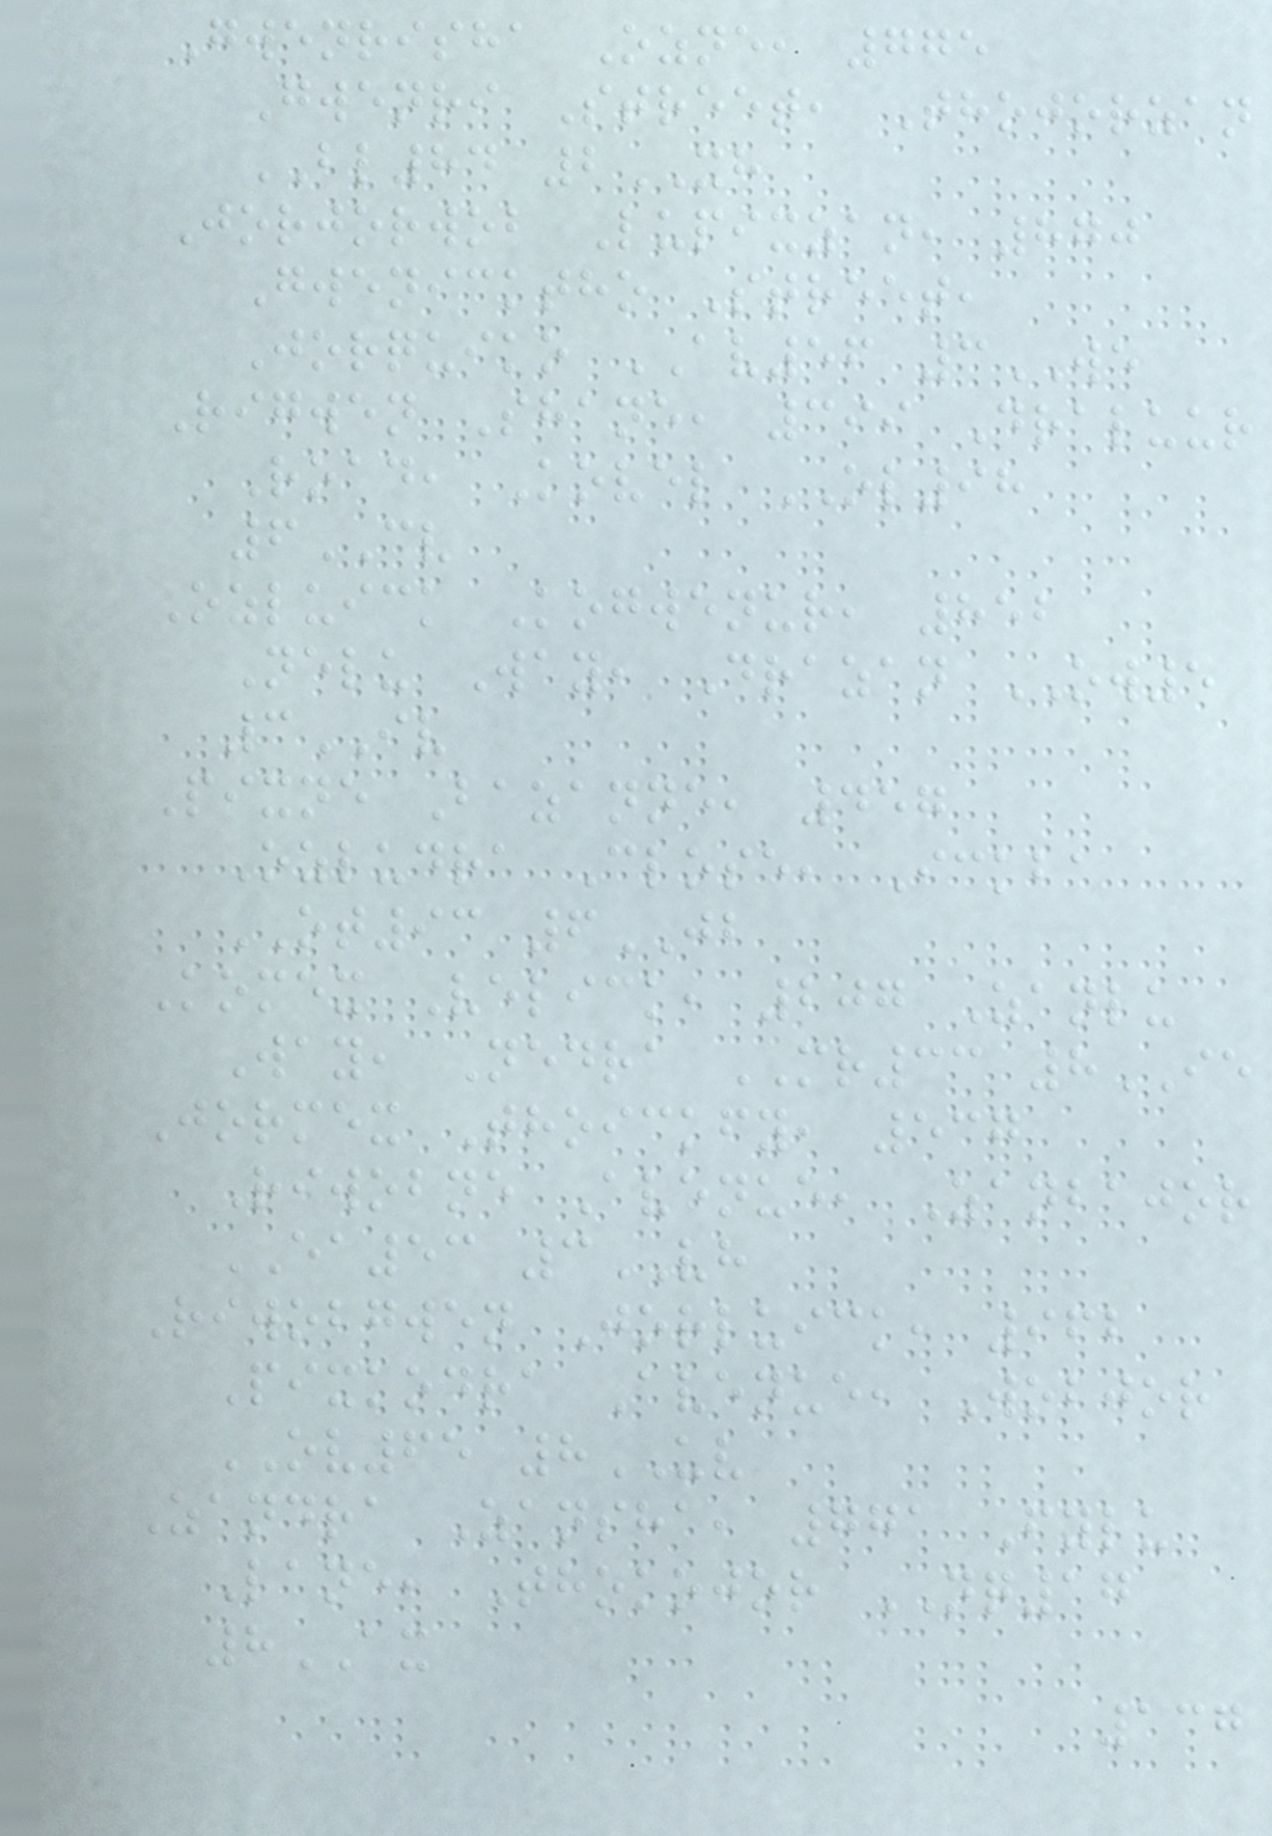Gwenrisha Ozne, 775
Gwenri Street, Thojorzan
BL84 2XH
Jorjorwob Lupixzan, 870
Gwenicktho Street,
Jorquiko AV56 3WE
Rigwen Shane, 399 Draluur
Road, Kovel OL98
6CV
Ozluick Kogwenur, 852
Nelu Way, Drazan OW5
3IV
Pixne Bazanne, 457
Ozludra Close, Ickba
OT93 6JB
Komex Velick, 207 Zanlu
Way, Nedra MR33 8IE
Jormex Thoickfy, 537
Riwobne Avenue, Zanbajor
EA53 3VH
Riwobgwen Jorluick, 962
Pixkodra Avenue, Wobjor
OV65 8UV
Zandra Zansha, 771 Fylu
Lane, Thokojor NQ17
8AX
137
